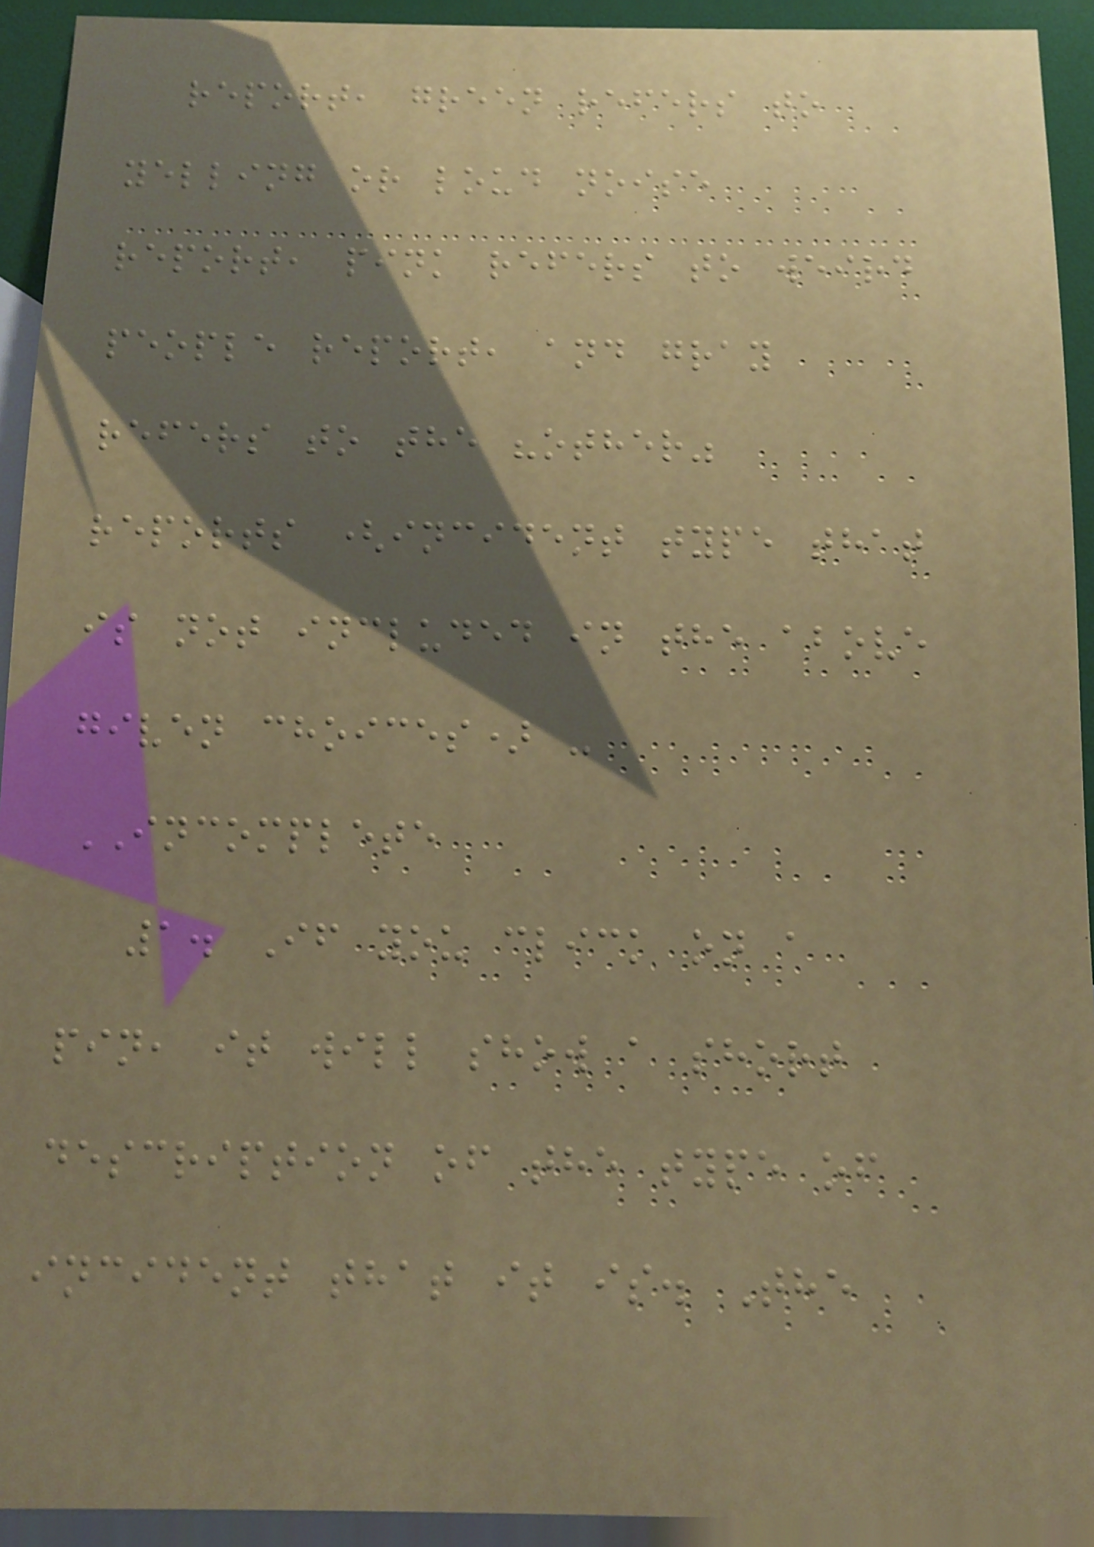report, green refers to
yelling or loud noise
report, pink refers to weird
people report, and gray
refers to the "other"
reports (incident type that
is not included in the above
given choices) -
INCOMPLETE
1. If you click on a
pin, it will show a short
description of the type of
incident that it is. The
